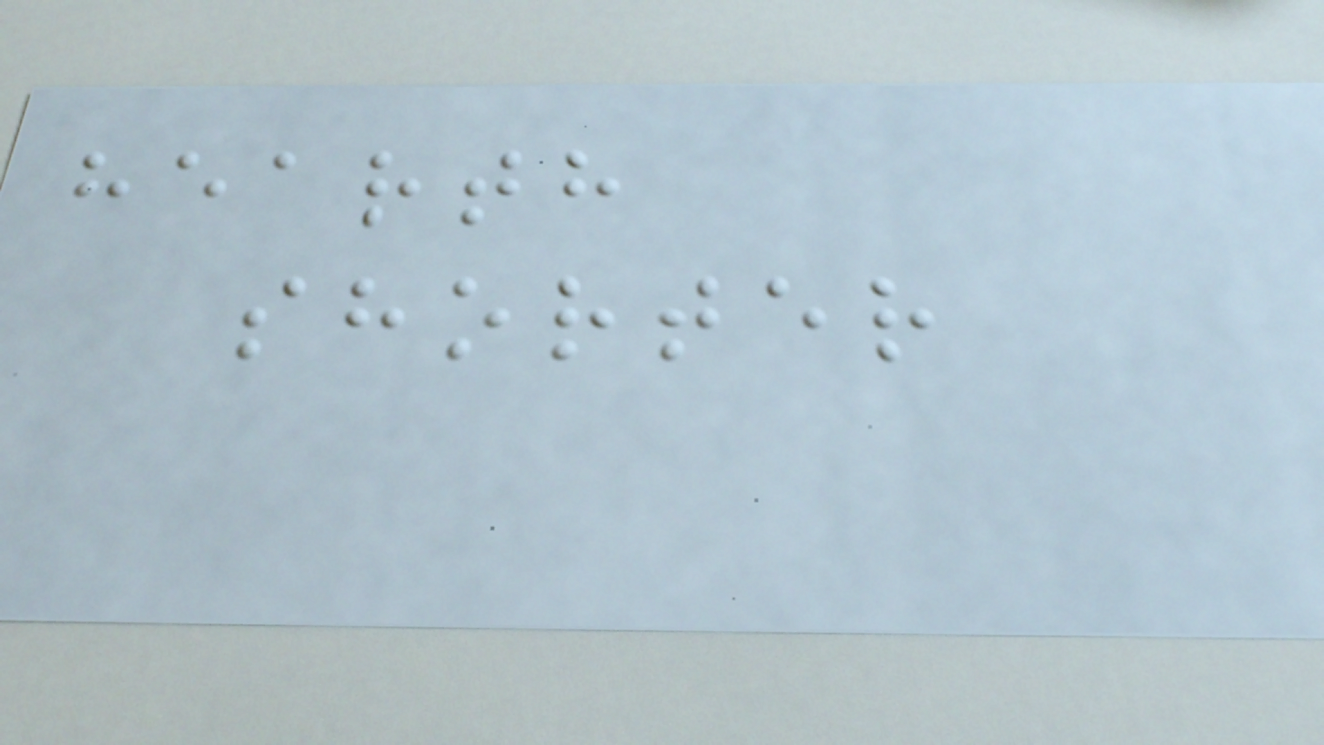hearth
shorter
